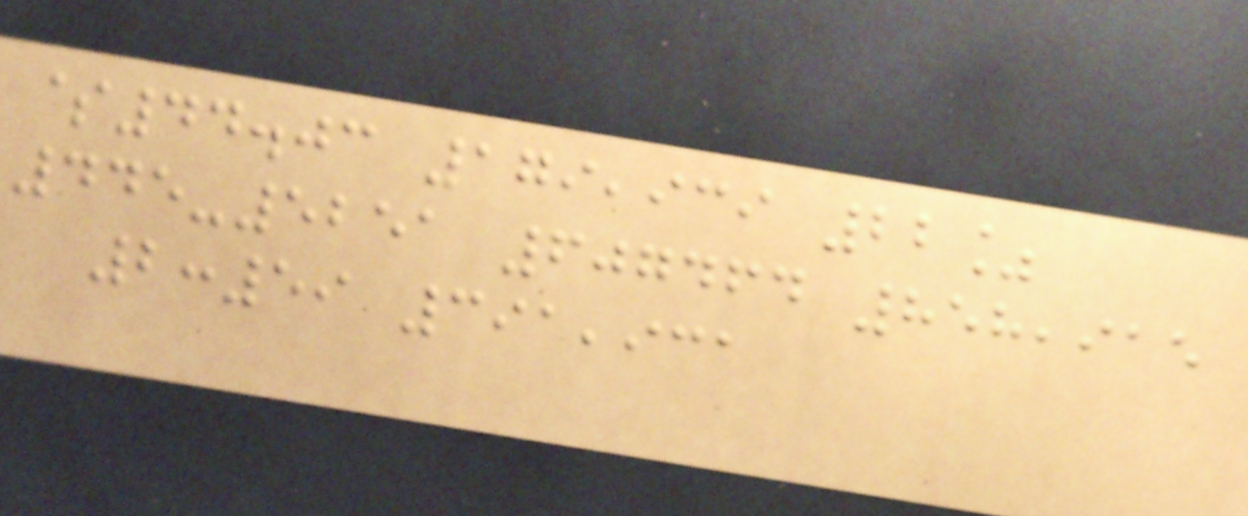$44.03 179,939 22%
445-5251 607464 858,915
2:59 391,931
